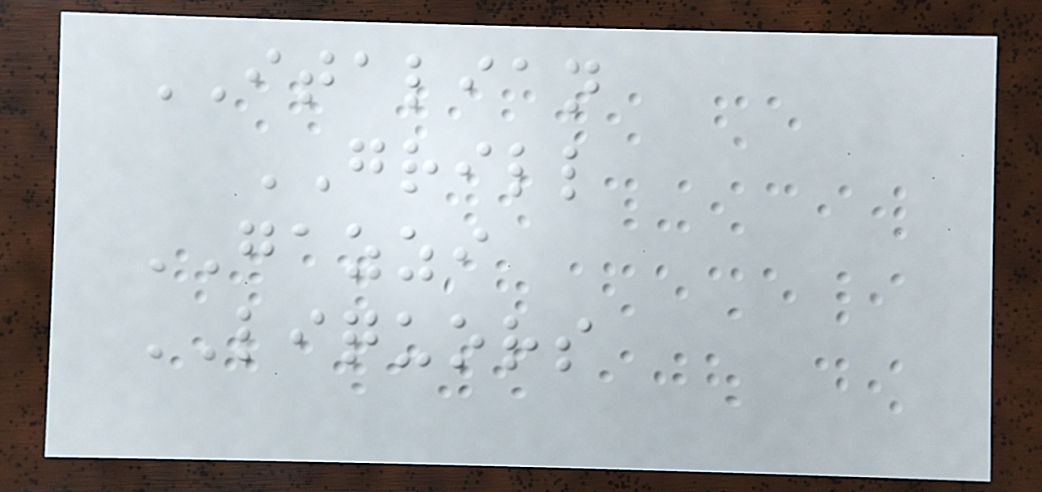ITALIAN
GRILL
GAZZI
LIQUORS
